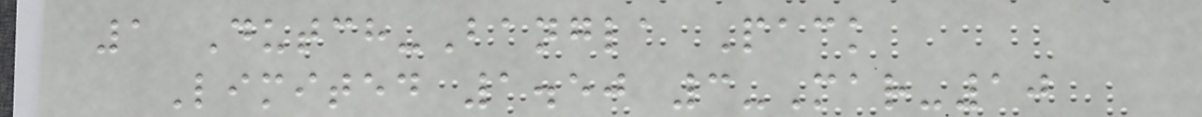1 Dutch-Bangla Pack
Limited 1.50 3-Mar-10
